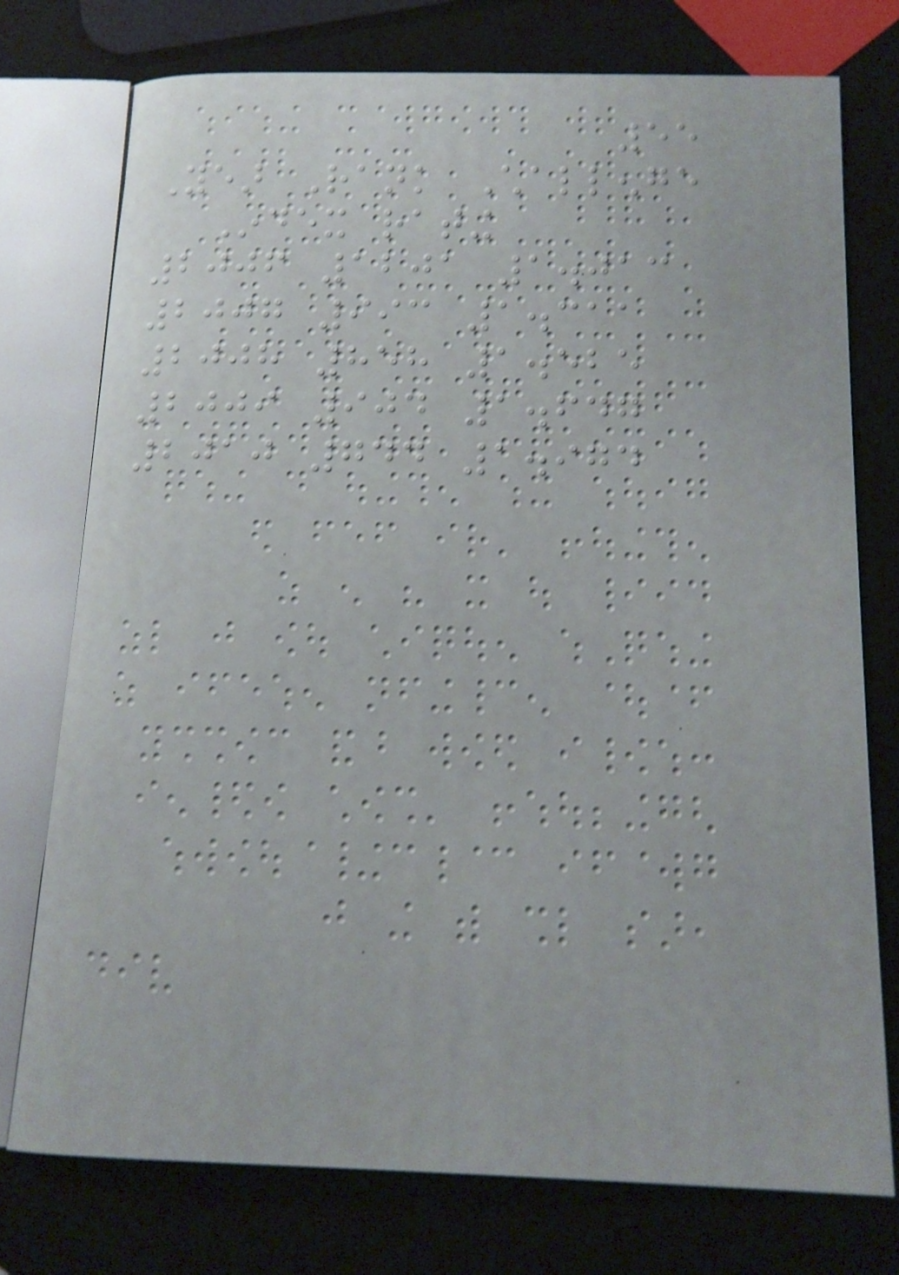55
Year Rank Challenge
Index rating
2006 1201 1.013
2007 993 1.311
2008 858 1.525
2009 904 1.647
2010 744 1.974
